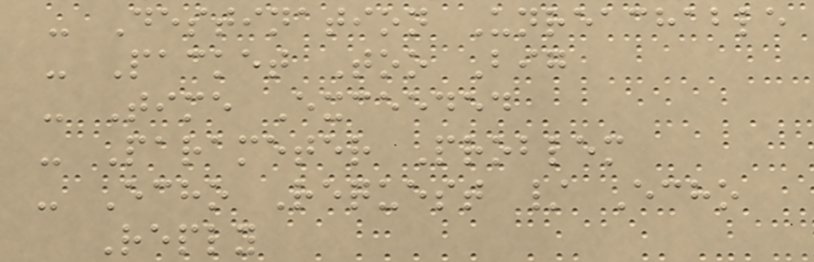- Destination Unreachable
- Packet Too Big
- Time Exceeded
- Parameter Problem
- Echo Request / Echo
Reply
